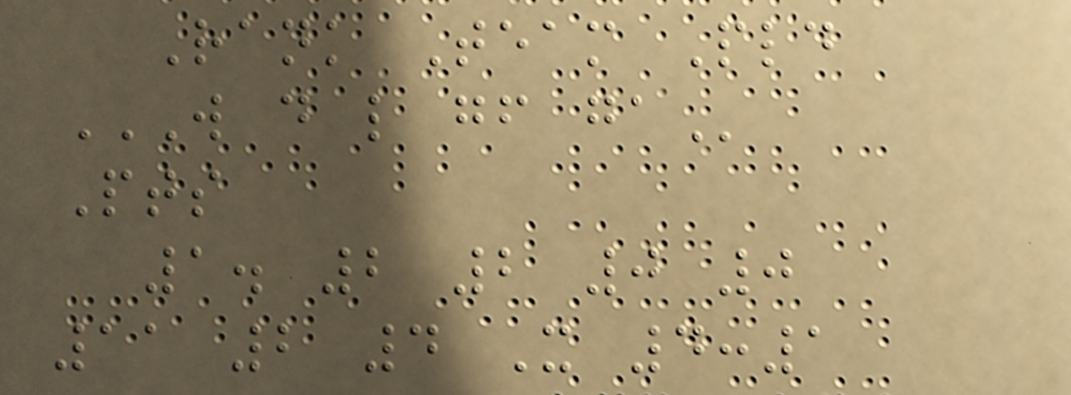Rank Team Pld
W D L GF GA
Pts
1. 2 2 0 0
11 2 4 X 4:1
